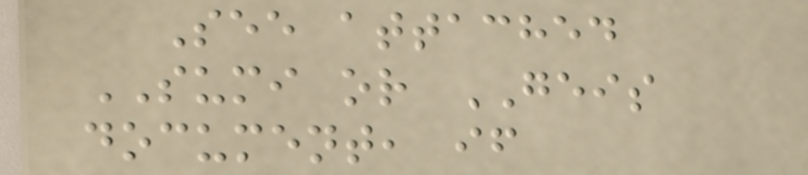See attached
SUMI or GEIS
document, if
